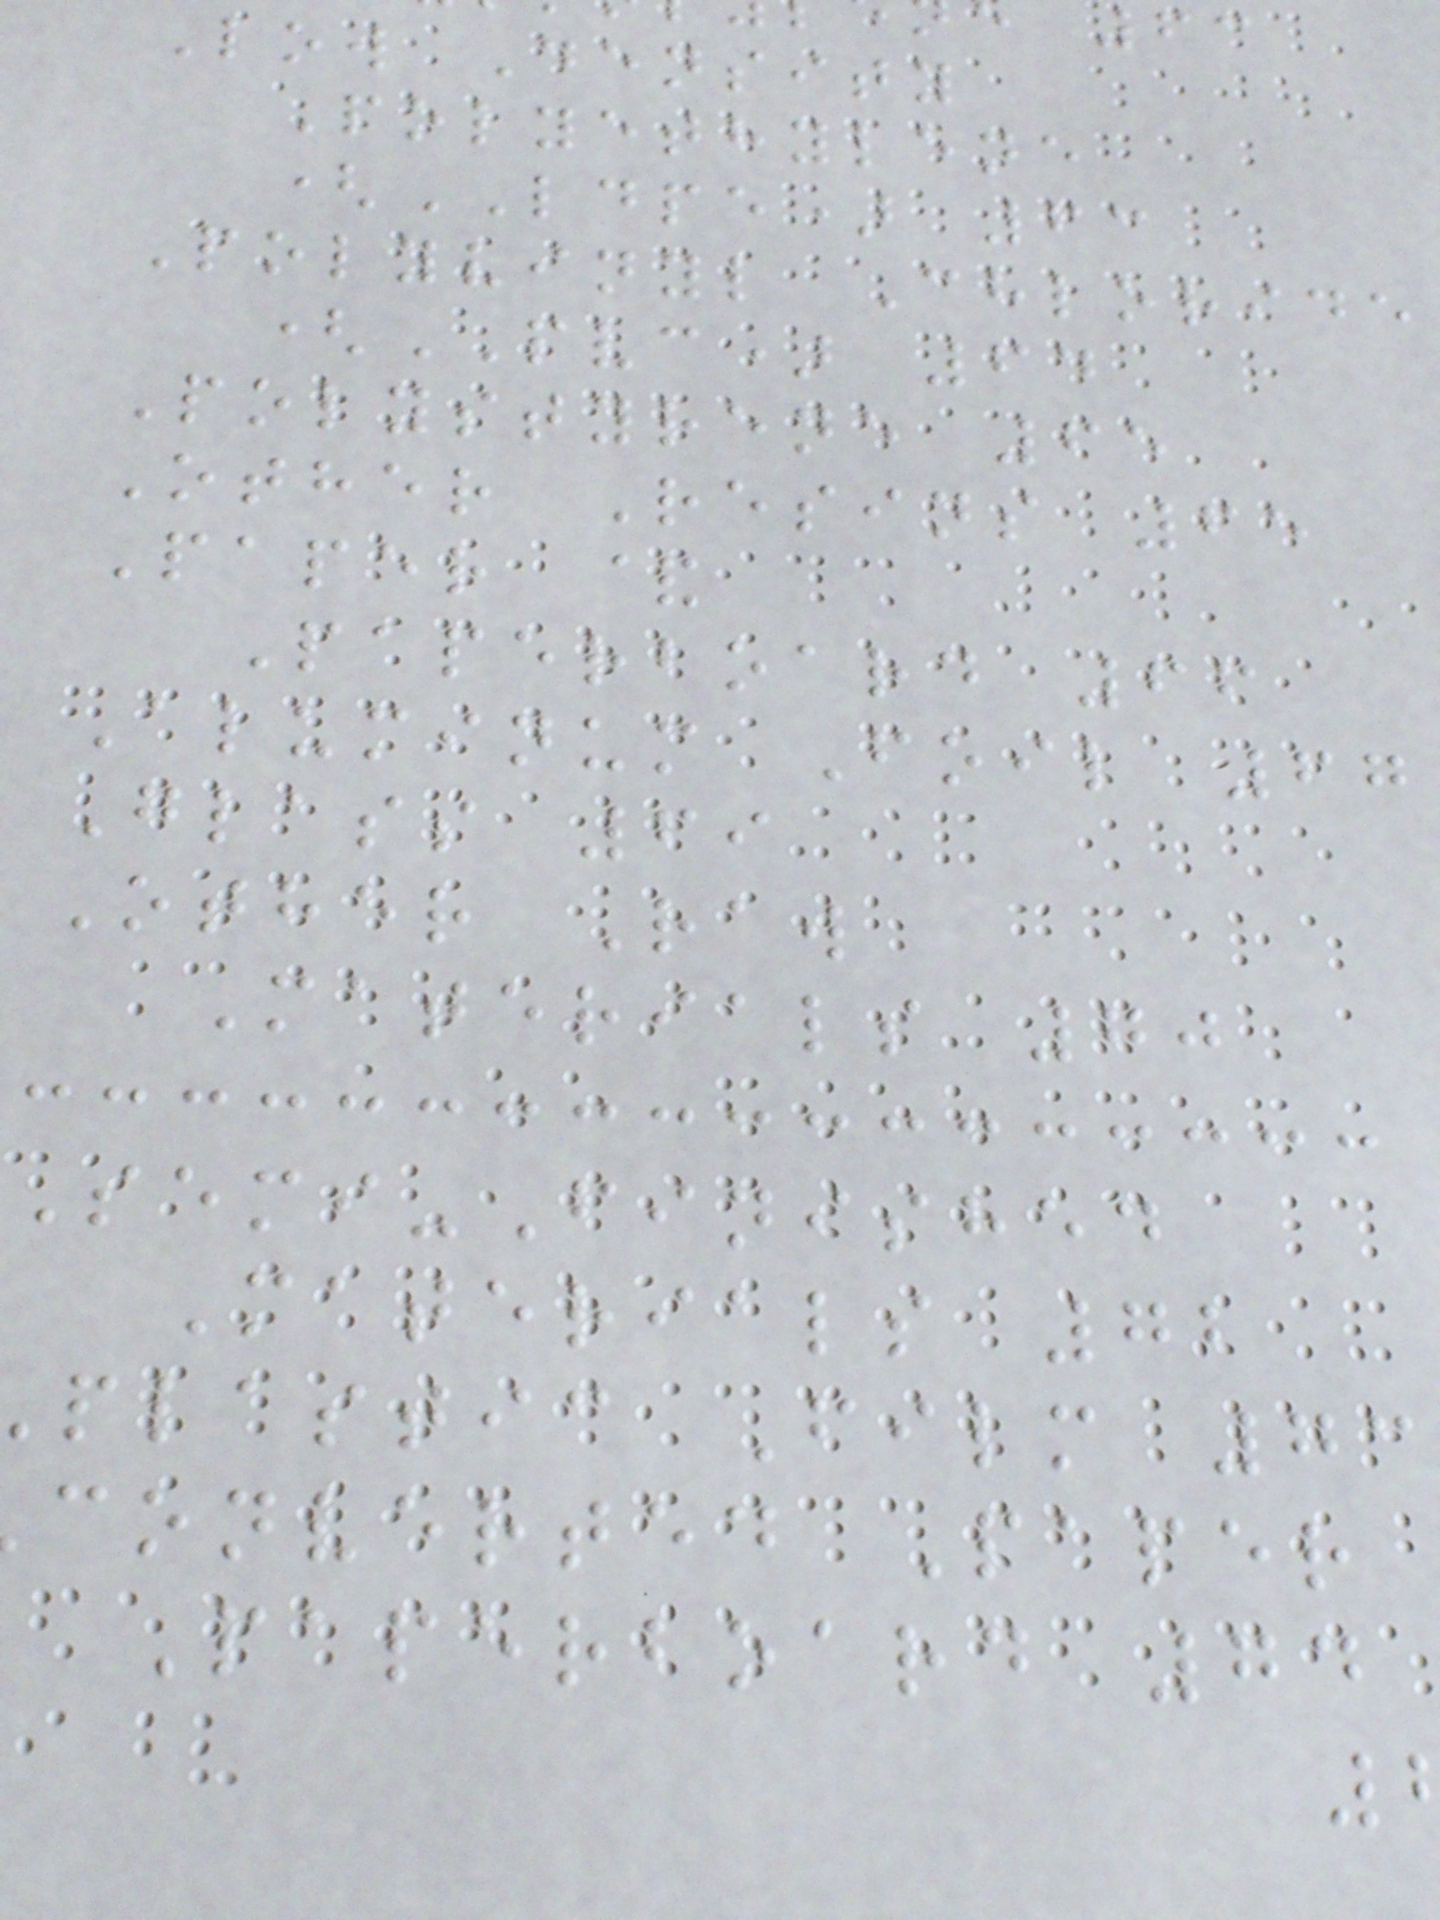Low Density
Polyethylene
(LDPE) 63
Polyvinyl Chloride
(PVC) 64
Polystyrene 65
Other Resins 65
Paper &
Paperboard 66
Aluminum Foil 67
Glass 69
Other Raw
Materials 70
Semi-Finished
Materials 72
plastic Film 73
converted Paper
Paperboard 74
